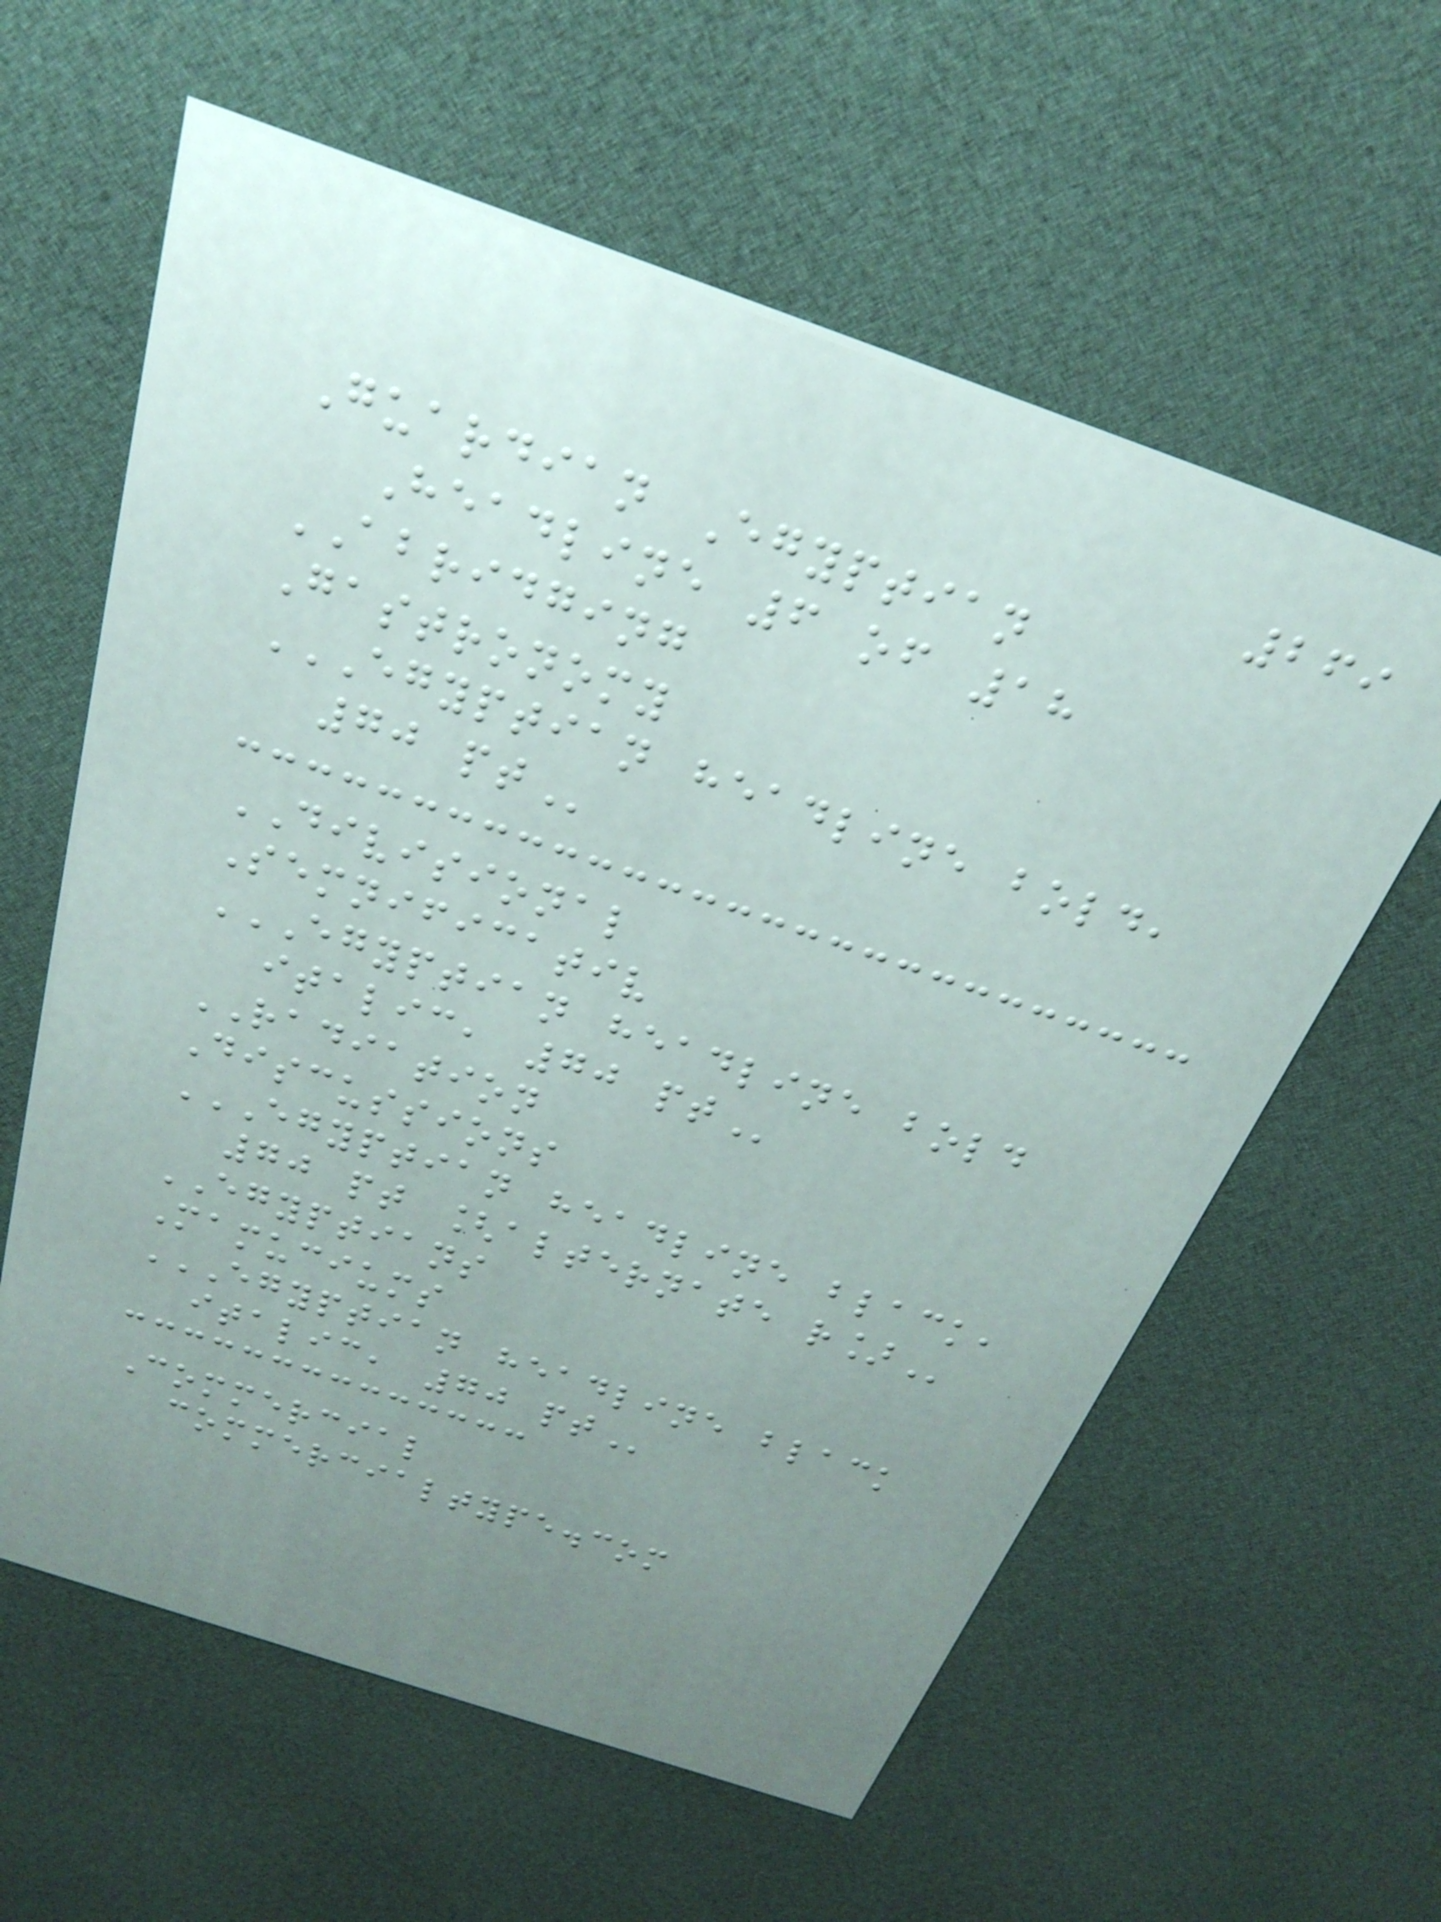269
Guardian Egyptian
Headline 6 of 18
ABRIDGING
Gastronomy
EGYPTIAN HEADLINE BOLD,
70 PT
DIVISIONAL
Semnificativ
EGYPTIAN HEADLINE BOLD
ITALIC, 70 PT
RADIATION
Discussions
EGYPTIAN HEADLINE BLACK,
70 PT [ALTERNATE R]
EGYPTIANS
Mamuciums
EGYPTIAN HEADLINE BLACK
ITALIC, 70 PT
Commercial
commercialtype.com
